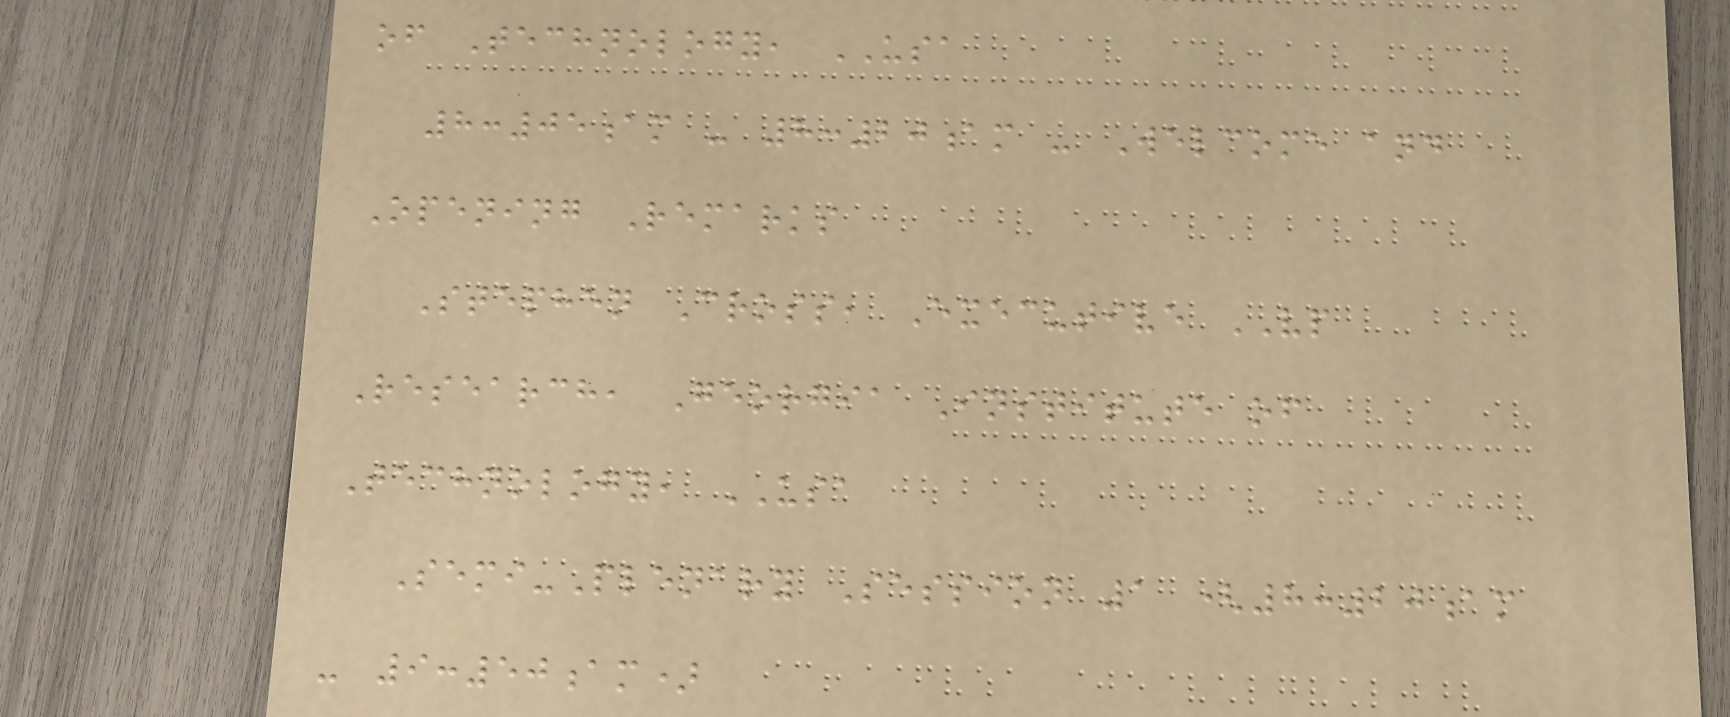of Technology, USA
8:05am - 8:20am - Welcome and
Opening Remarks
Stephen Cross, Executive VP
Research, Georgia Institute of
Technology, USA
Semi-Plenary Session 1 (8:20am
- 9:50am)
